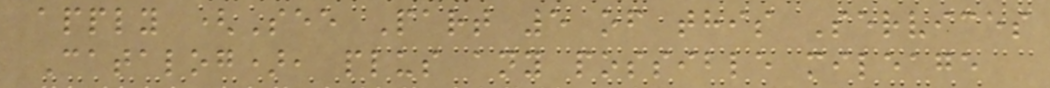apply (See Part 5 of this Services
Catalog), plus any possible mileage
